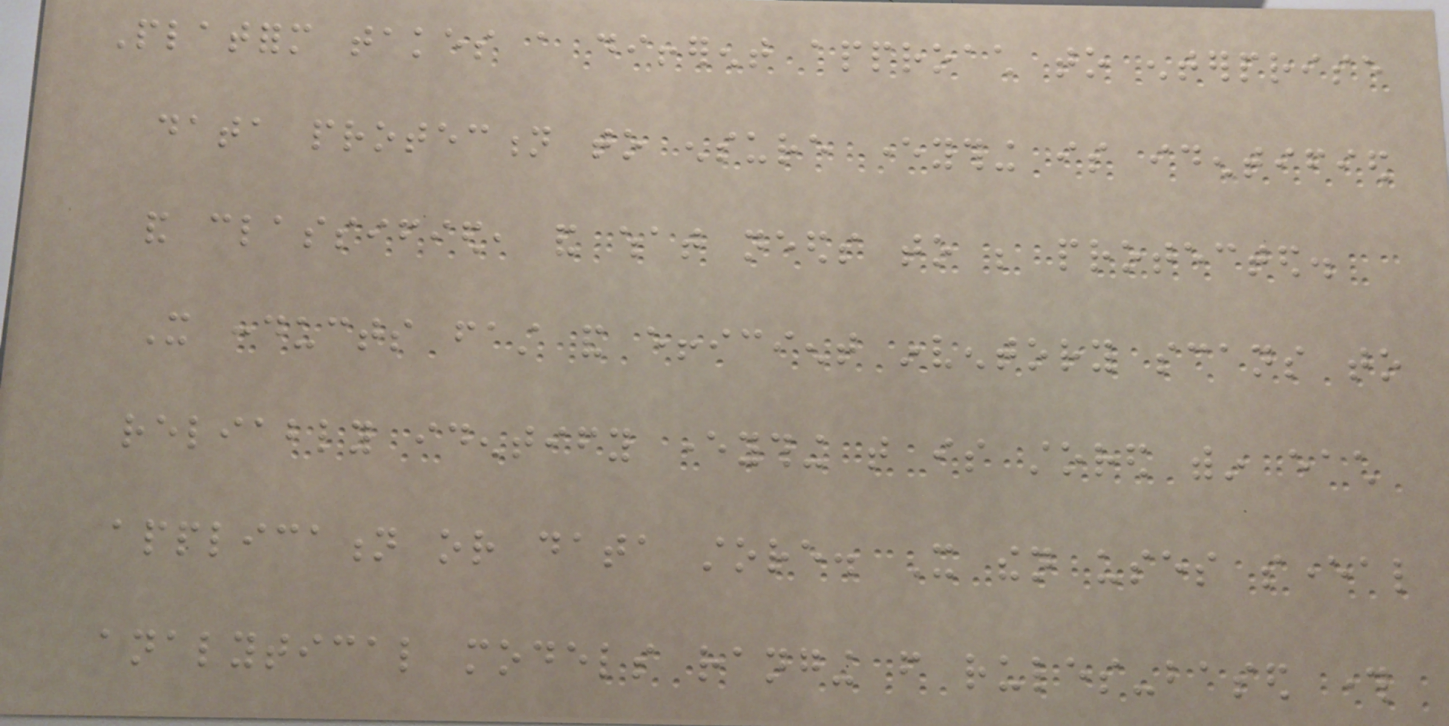Platform takes a different approach to enterprise
data protection to ensure everything is identified
and classified, and what needs to be protected.
It conducts fast and efficient inventory scans to
reliably identify everything that is stored within each
application or data store. It then uses several
analytical models ranging from rules-based through
